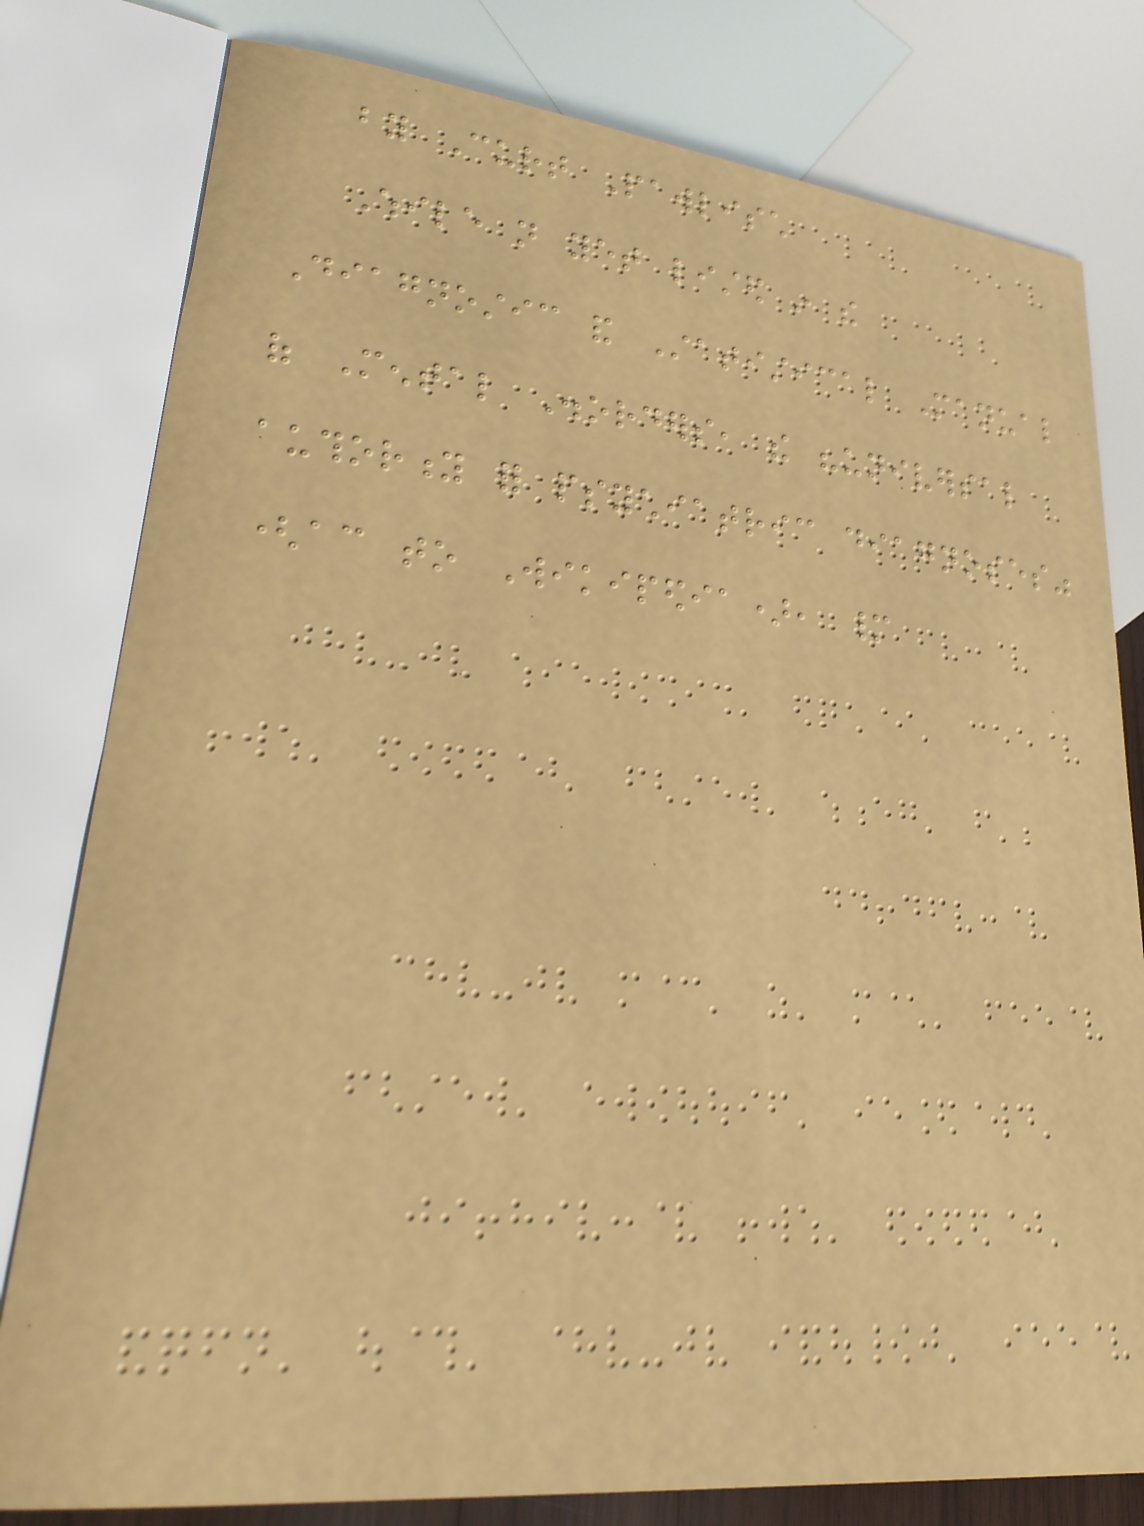by Curt Pawlisch
While not yet listed in the
Diagnostic and Statistical Manual
of Mental Disorders, the "universal
authority for psychiatric diagnoses"
(according to Wikipedia), many
